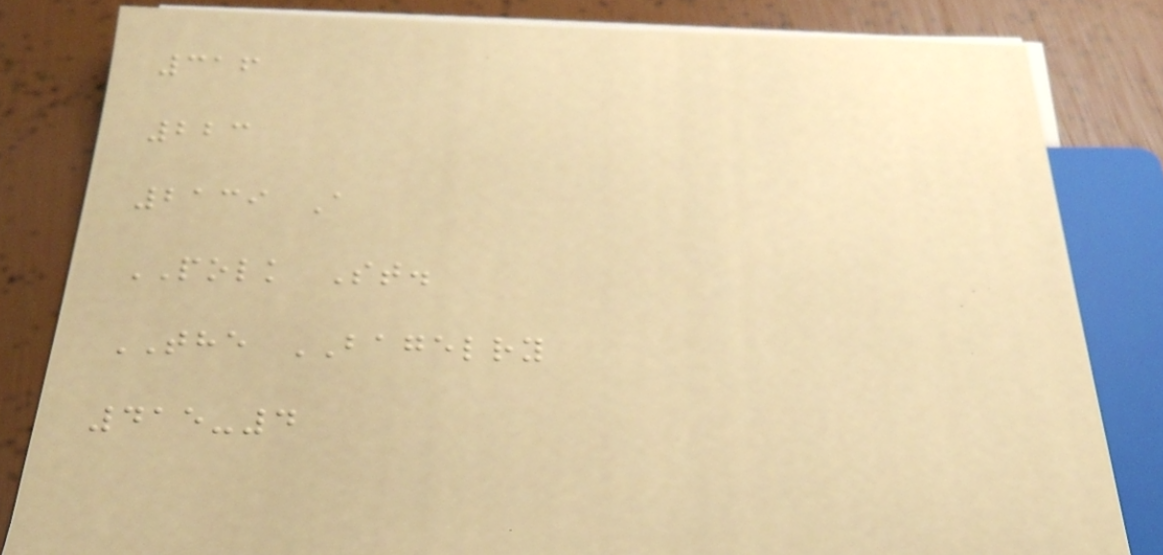316
223
2139 A
POLK St.
THE BAGELRY
415-4
